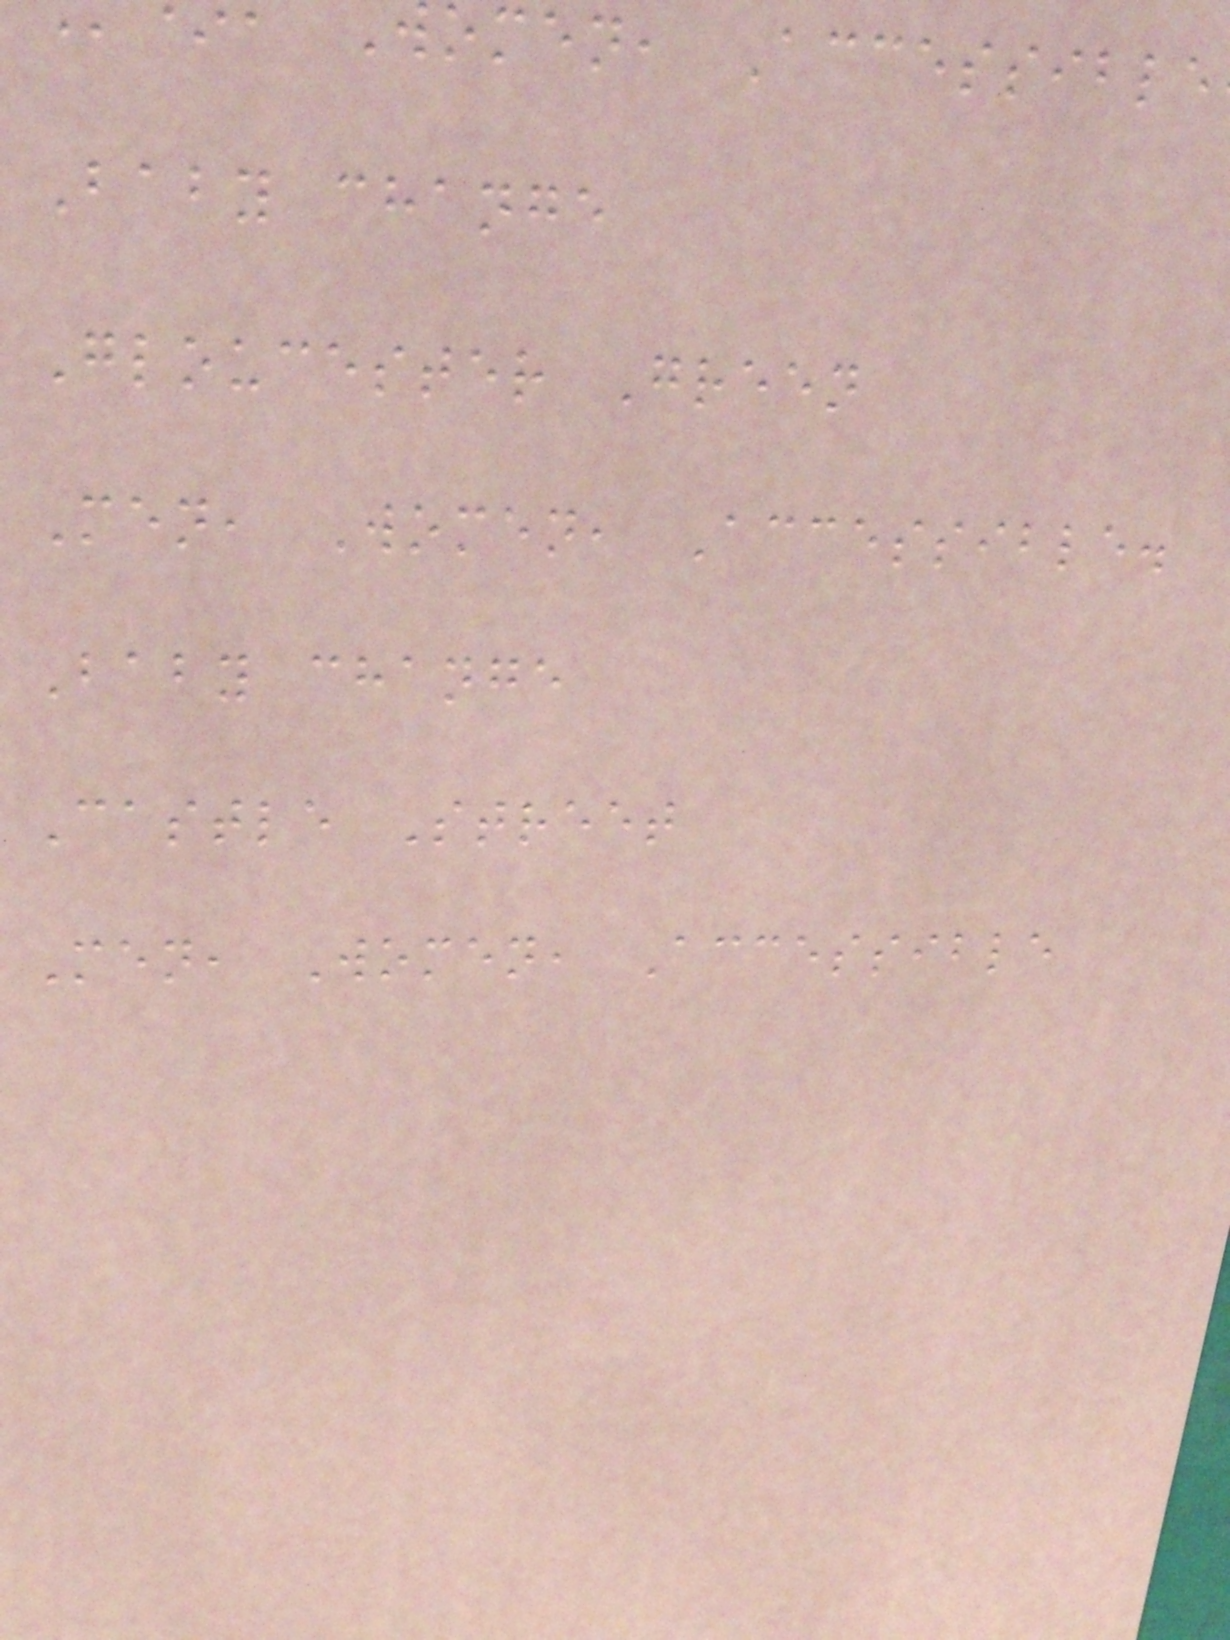omen, Accessible
Baby change
Gloucester Green
Men, Women, Accessible.
Baby change
Castle Street
Men, Women, Accessible
